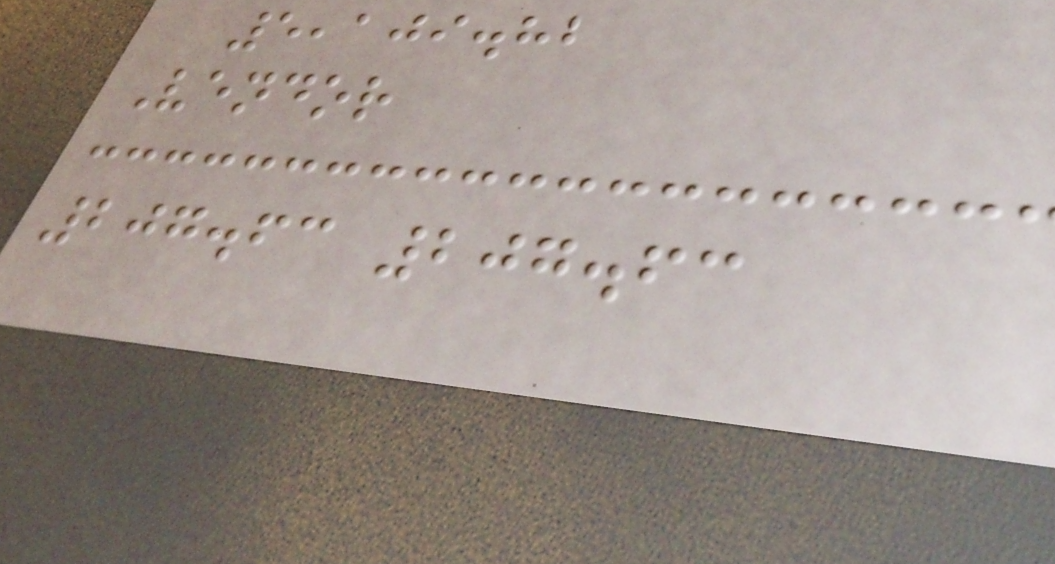5,109.82
Vendor
207.63 207.63
